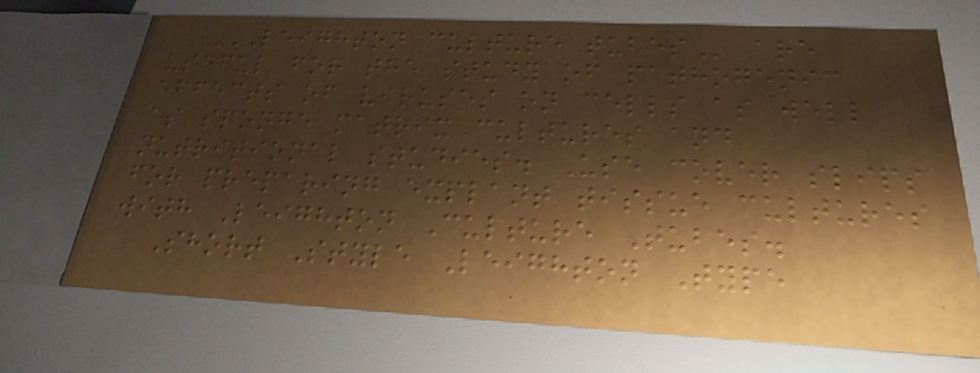LEIGHTON CULTURE TUBES are
useful for the study of pathogenic
effects of viruses on cells as well
as sponge matrix cultures and
nutritional studies. Use cover slips
for preparing explant tissue cultures
with Leighton Culture Tubes.
Short Style Leighton Type
